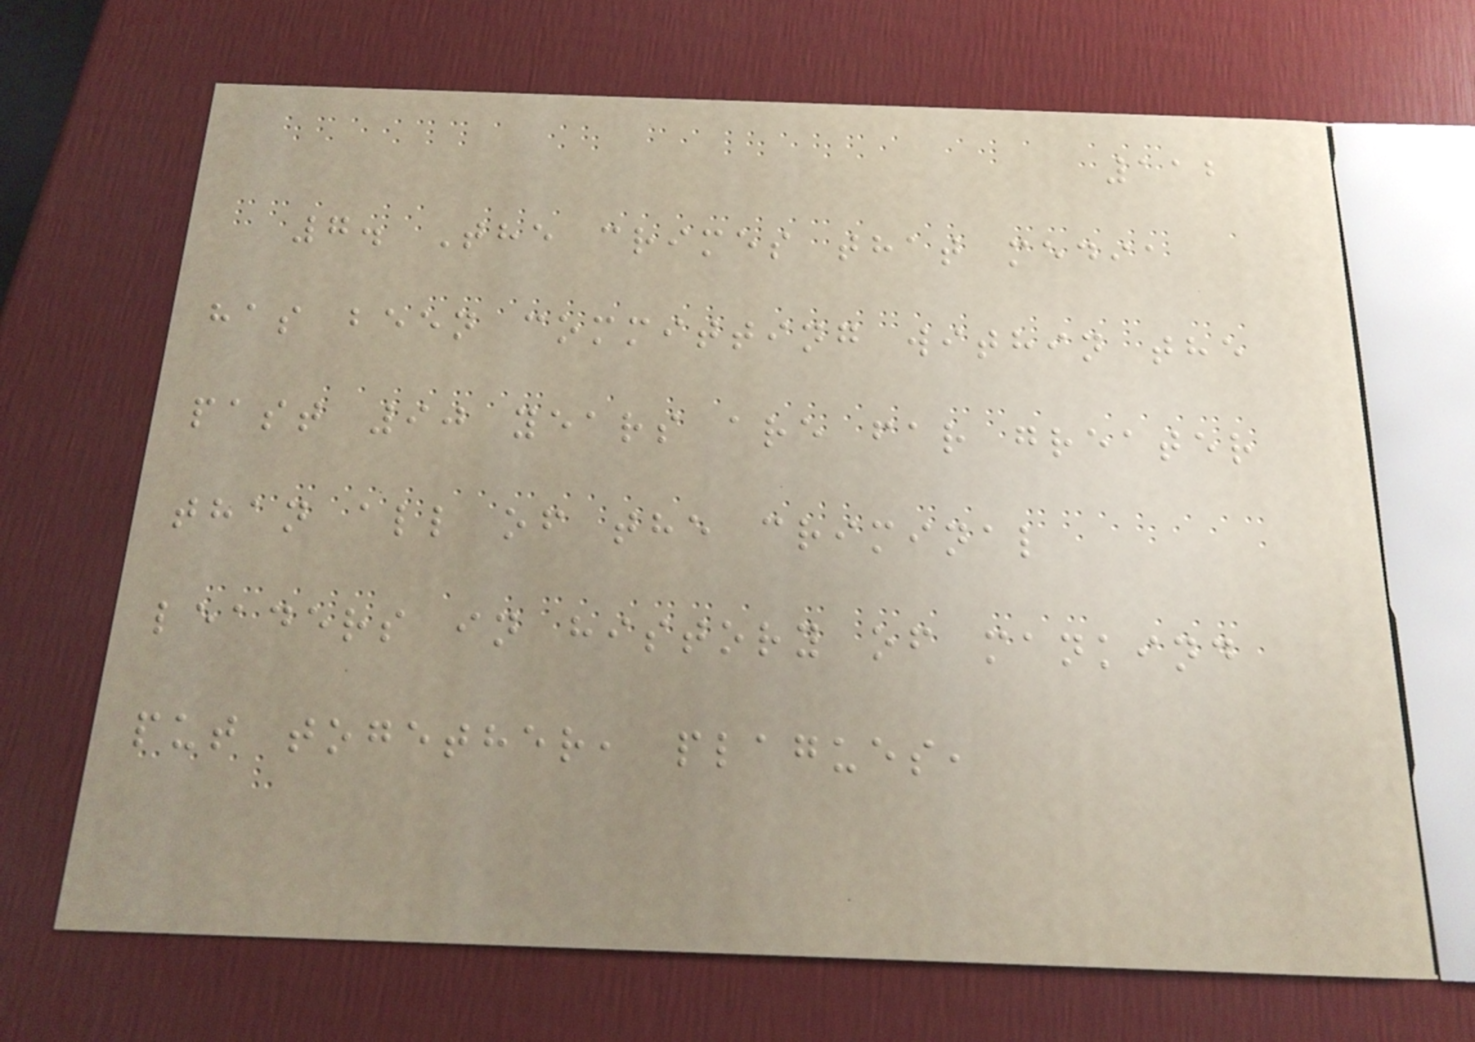112
7. The crimes that media
has been committing within the
past 90 years are far greater
than all of the criminal
leaders in history of mankind
put together, plagues,
